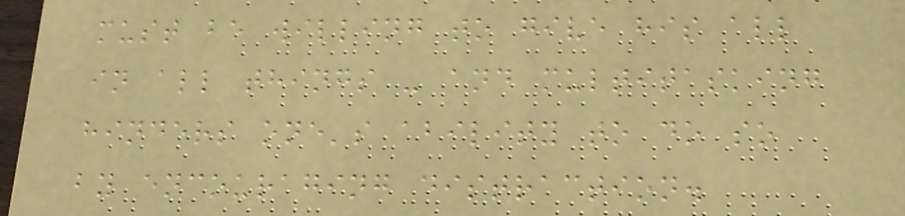must be willing to give his all
in all things - and multitasking
hinders one's ability to do so
by encouraging distraction.
